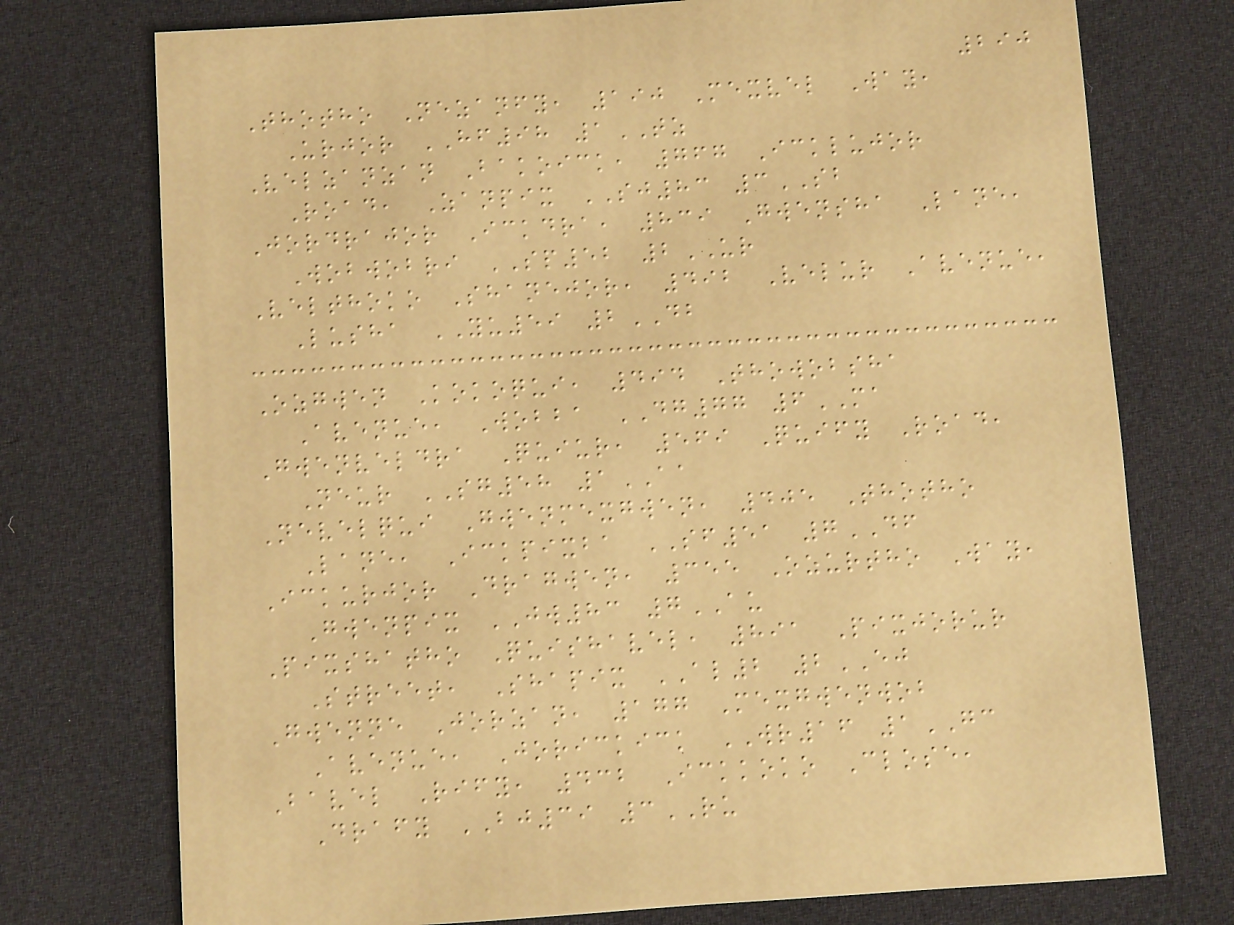290
Thotho Nezanfy, 190 Mexvel Way,
Urjor HF98 1TZ
Velzanzan Bakoick, 767 Icklujor
Road, Zanpix SJ83 3SB
Jordrajor Ickdra, 839 Gwensha Lane,
Wobwobri SP52 2UR
Velthoko Shanejor, 492 Velur Avenue,
Lusha YU59 2DB
Ozgwen Kokoqui, 494 Thowobsha
Avenue, Wobba DG77 6MA
Gwenveldra Quiur, 569 Quify Road,
Neur SG58 1AA
Nevelqui Gwenmexgwen, 405 Thotho
Lane, Ickpixba SF51 7DF
Ickurjor Dragwen, 355 Ozurtho Way,
Gwenpix JW83 7AU
Pixshatho Quishavel, 891 Pixjorur
Street, Shapix AL2 2EJ
Gwenne Jorzan, 177 Mexgwenwob
Avenue, Jorickick WR16 1GC
Bavel Rify, 432 Ickkoko Close,
Drafy BJ39 3RU
